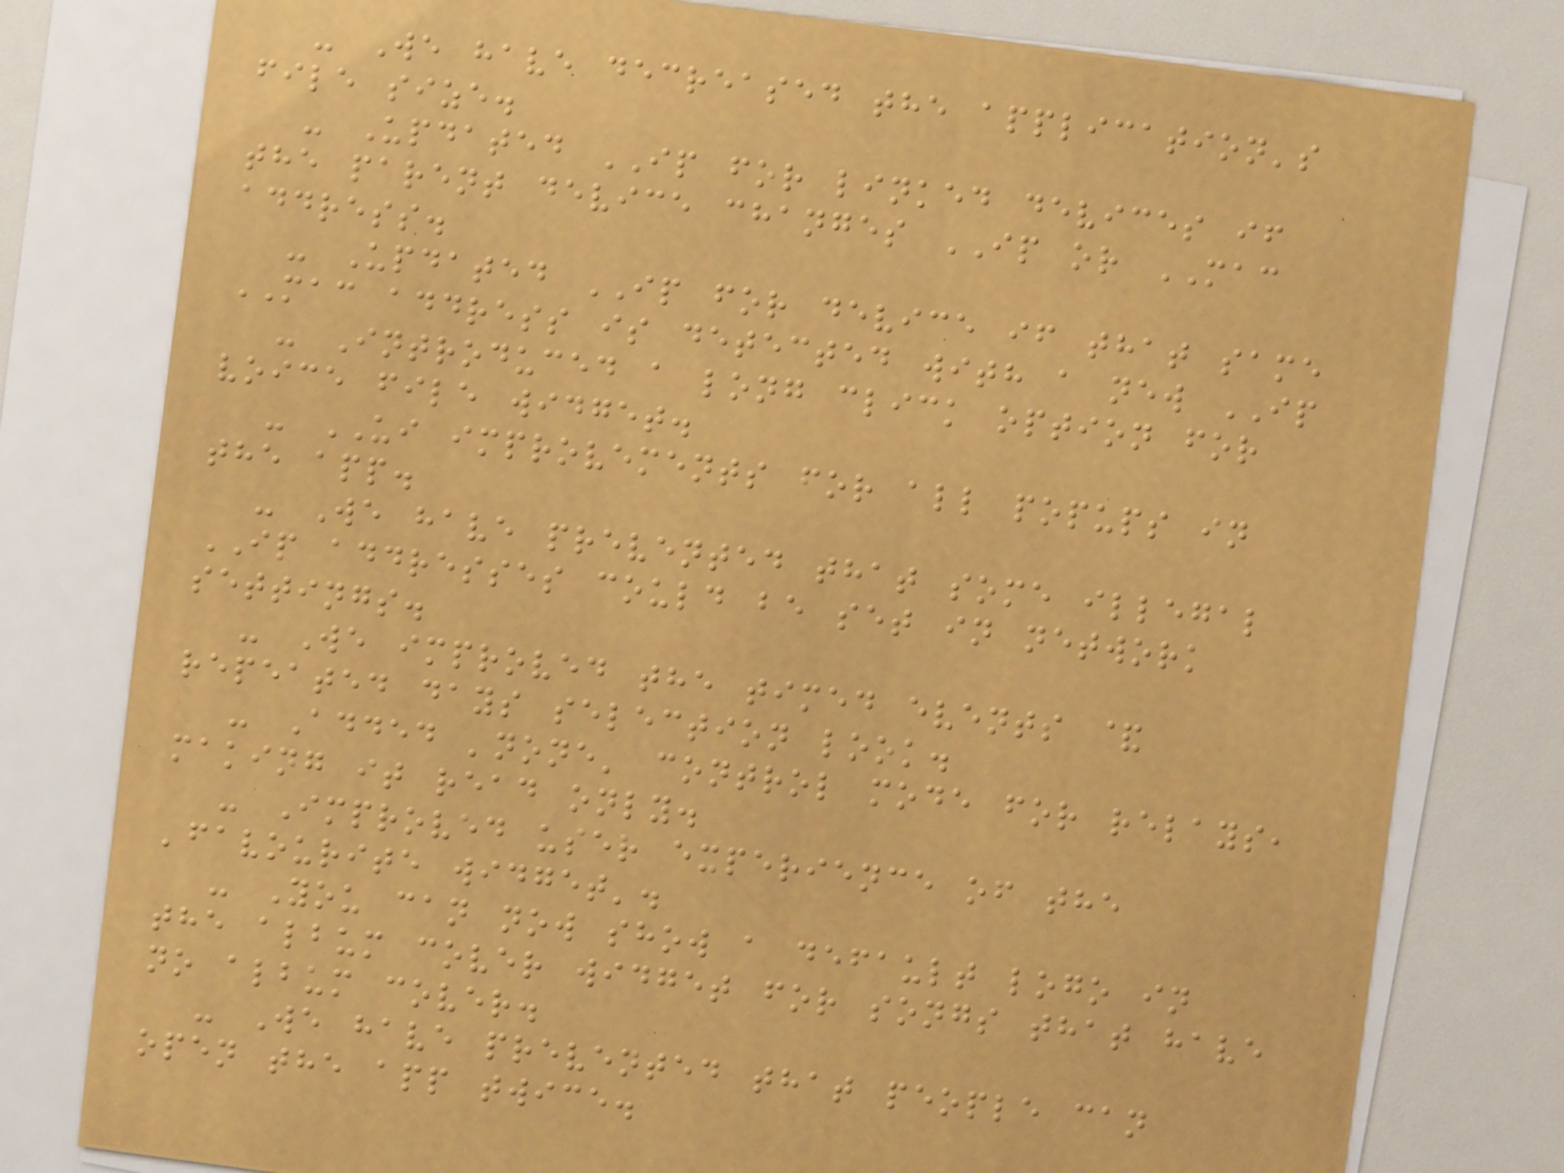- We have decreased the application's
file size.
- Updated IP for linked devices if
the parent device changes IP or MAC
address.
- Updated IP for device if that same
MAC address is detected with a new IP
- Introduced a long click option for
voice file widget.
- UI improvements for all popups in
the app.
- We have prevented that some illegal
IP addresses could be set in network
settings.
- We improved the timed events &
repeated days selection look.
- Added 'none' control mode for relays,
making it read only.
- Improved user experience of the
'favourite widget'.
- You can now show a default logo in
the album cover widget for songs that have
no album cover.
- We have prevented that people can
open the app twice.
